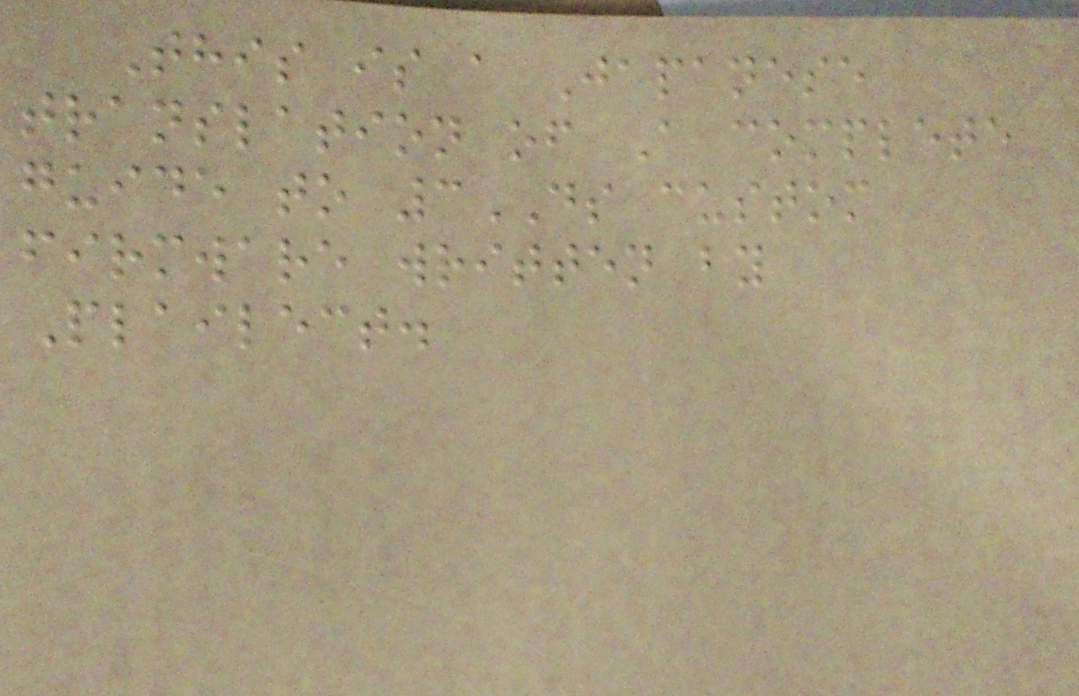This is a Japanese
translation of A complete
guide to 3DS custom
firmware written by
Plailect.
